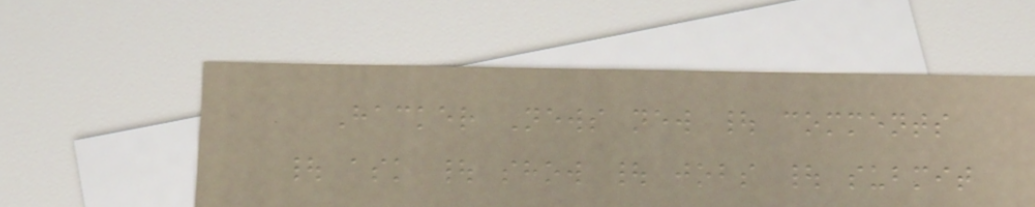Hacker News new | comments
| ask | show | jobs | submit
